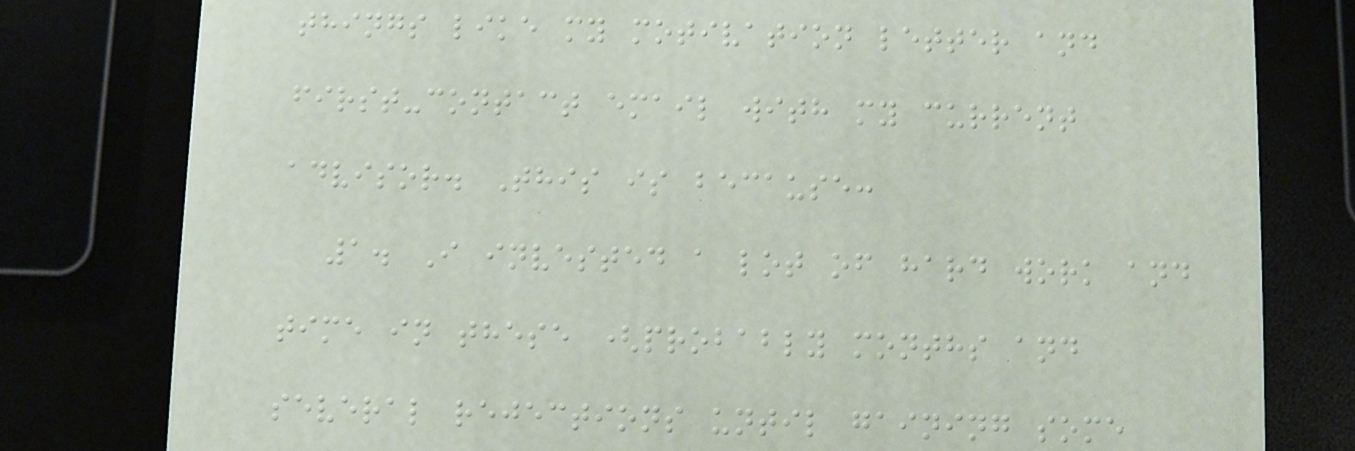things like my motivation letter and
first-contact email with my current
advisor. This is because:
1. I invested a lot of hard work and
time in these (probably months and
several rejections until gaining some
